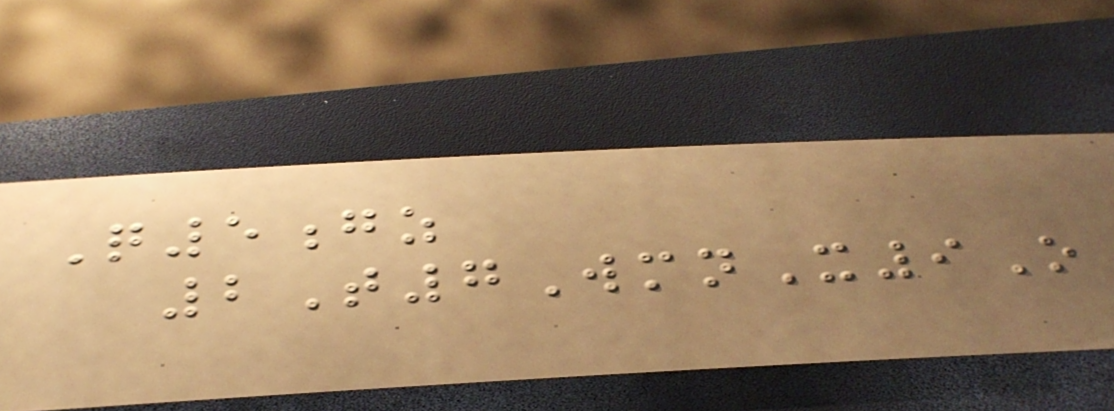Q5gz
2T7WmnX9O
